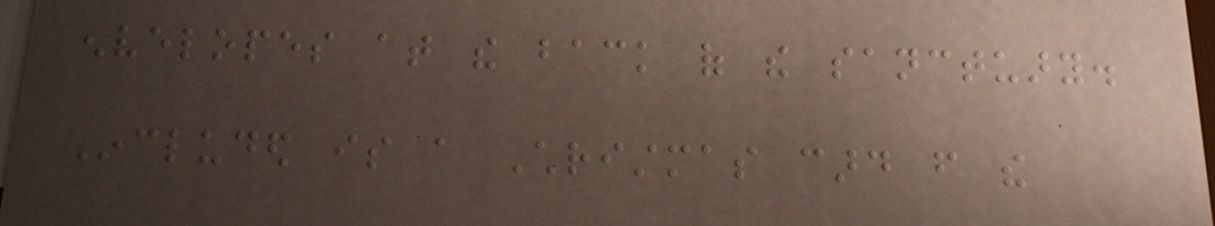envelopes at the back of the sanctuary.
Included is a Christmas card from the
